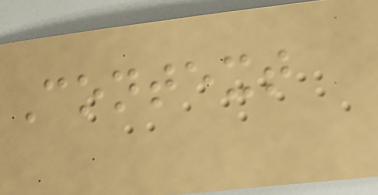Context
